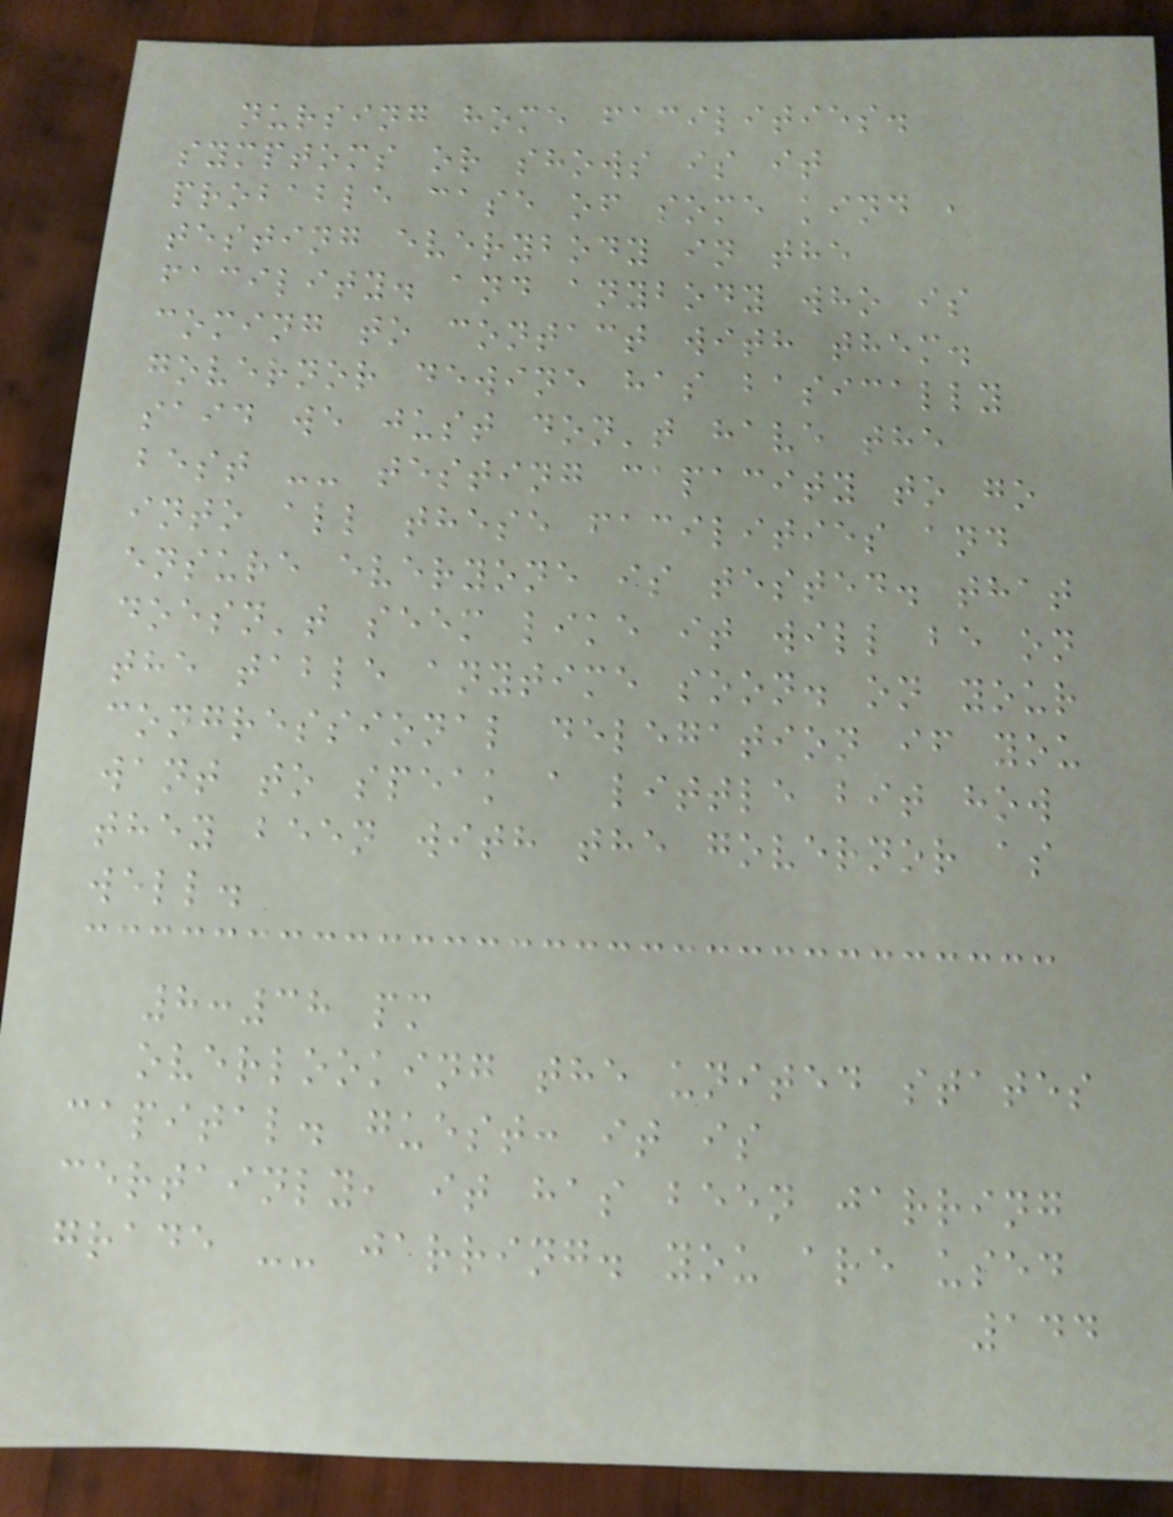nursing home facilities.
symptoms or shows is it
probable case of some kind ,
testing everybody in the
facility. and anybody who is
coming to contact with them.
governor dewine has basically
said we just don't have the
best -- testing capacity to go
into all these facilities and
ensure everyone is tested. that
doesn't seem like it will be on
the table anytime soon. on your
congressional delegation if you
want to speak a little bit how
they been with the governor as
well.
8:38 pm
overlooking the united states
capital. guest: it is
certainly, it has been jarring
grade -- jarring. you are used
144
